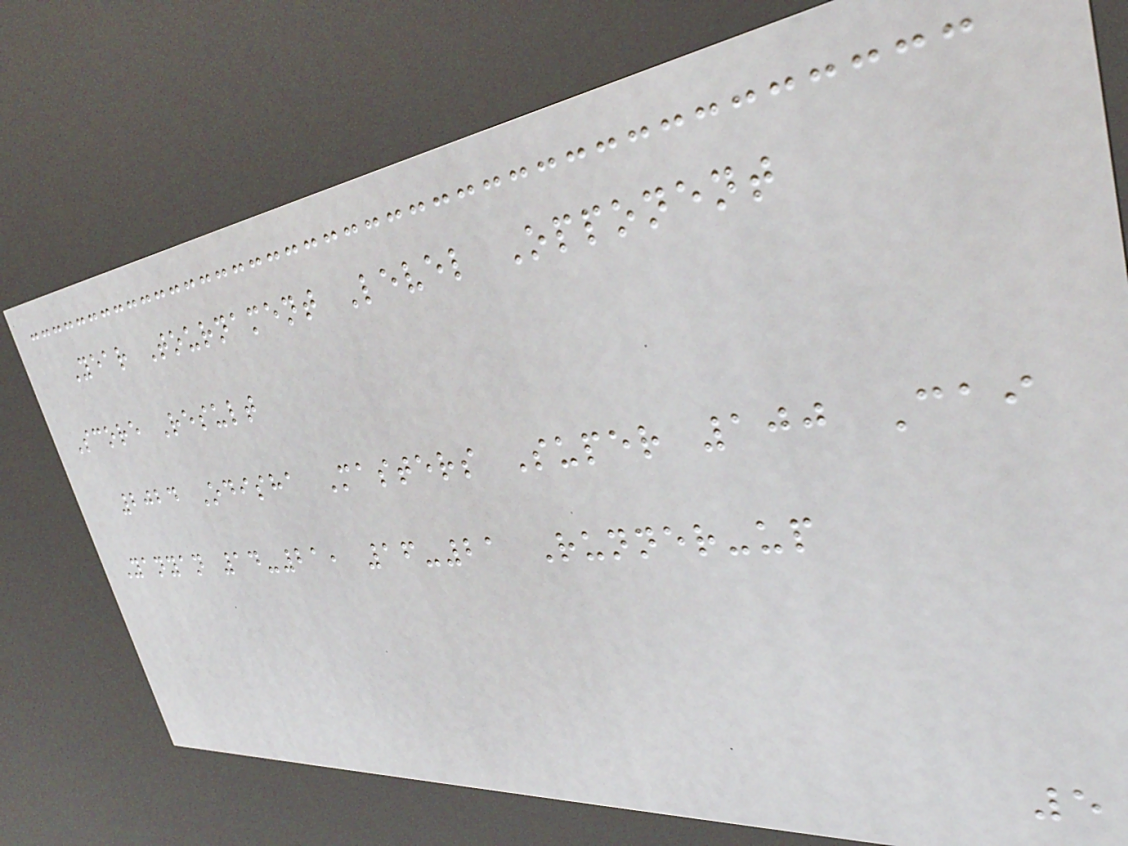Year Tournament Level Opponent
Score Result
2024 Odisha Masters Super 100 Cai
Yanyan 14-21, 16-21 Runner-up
5
